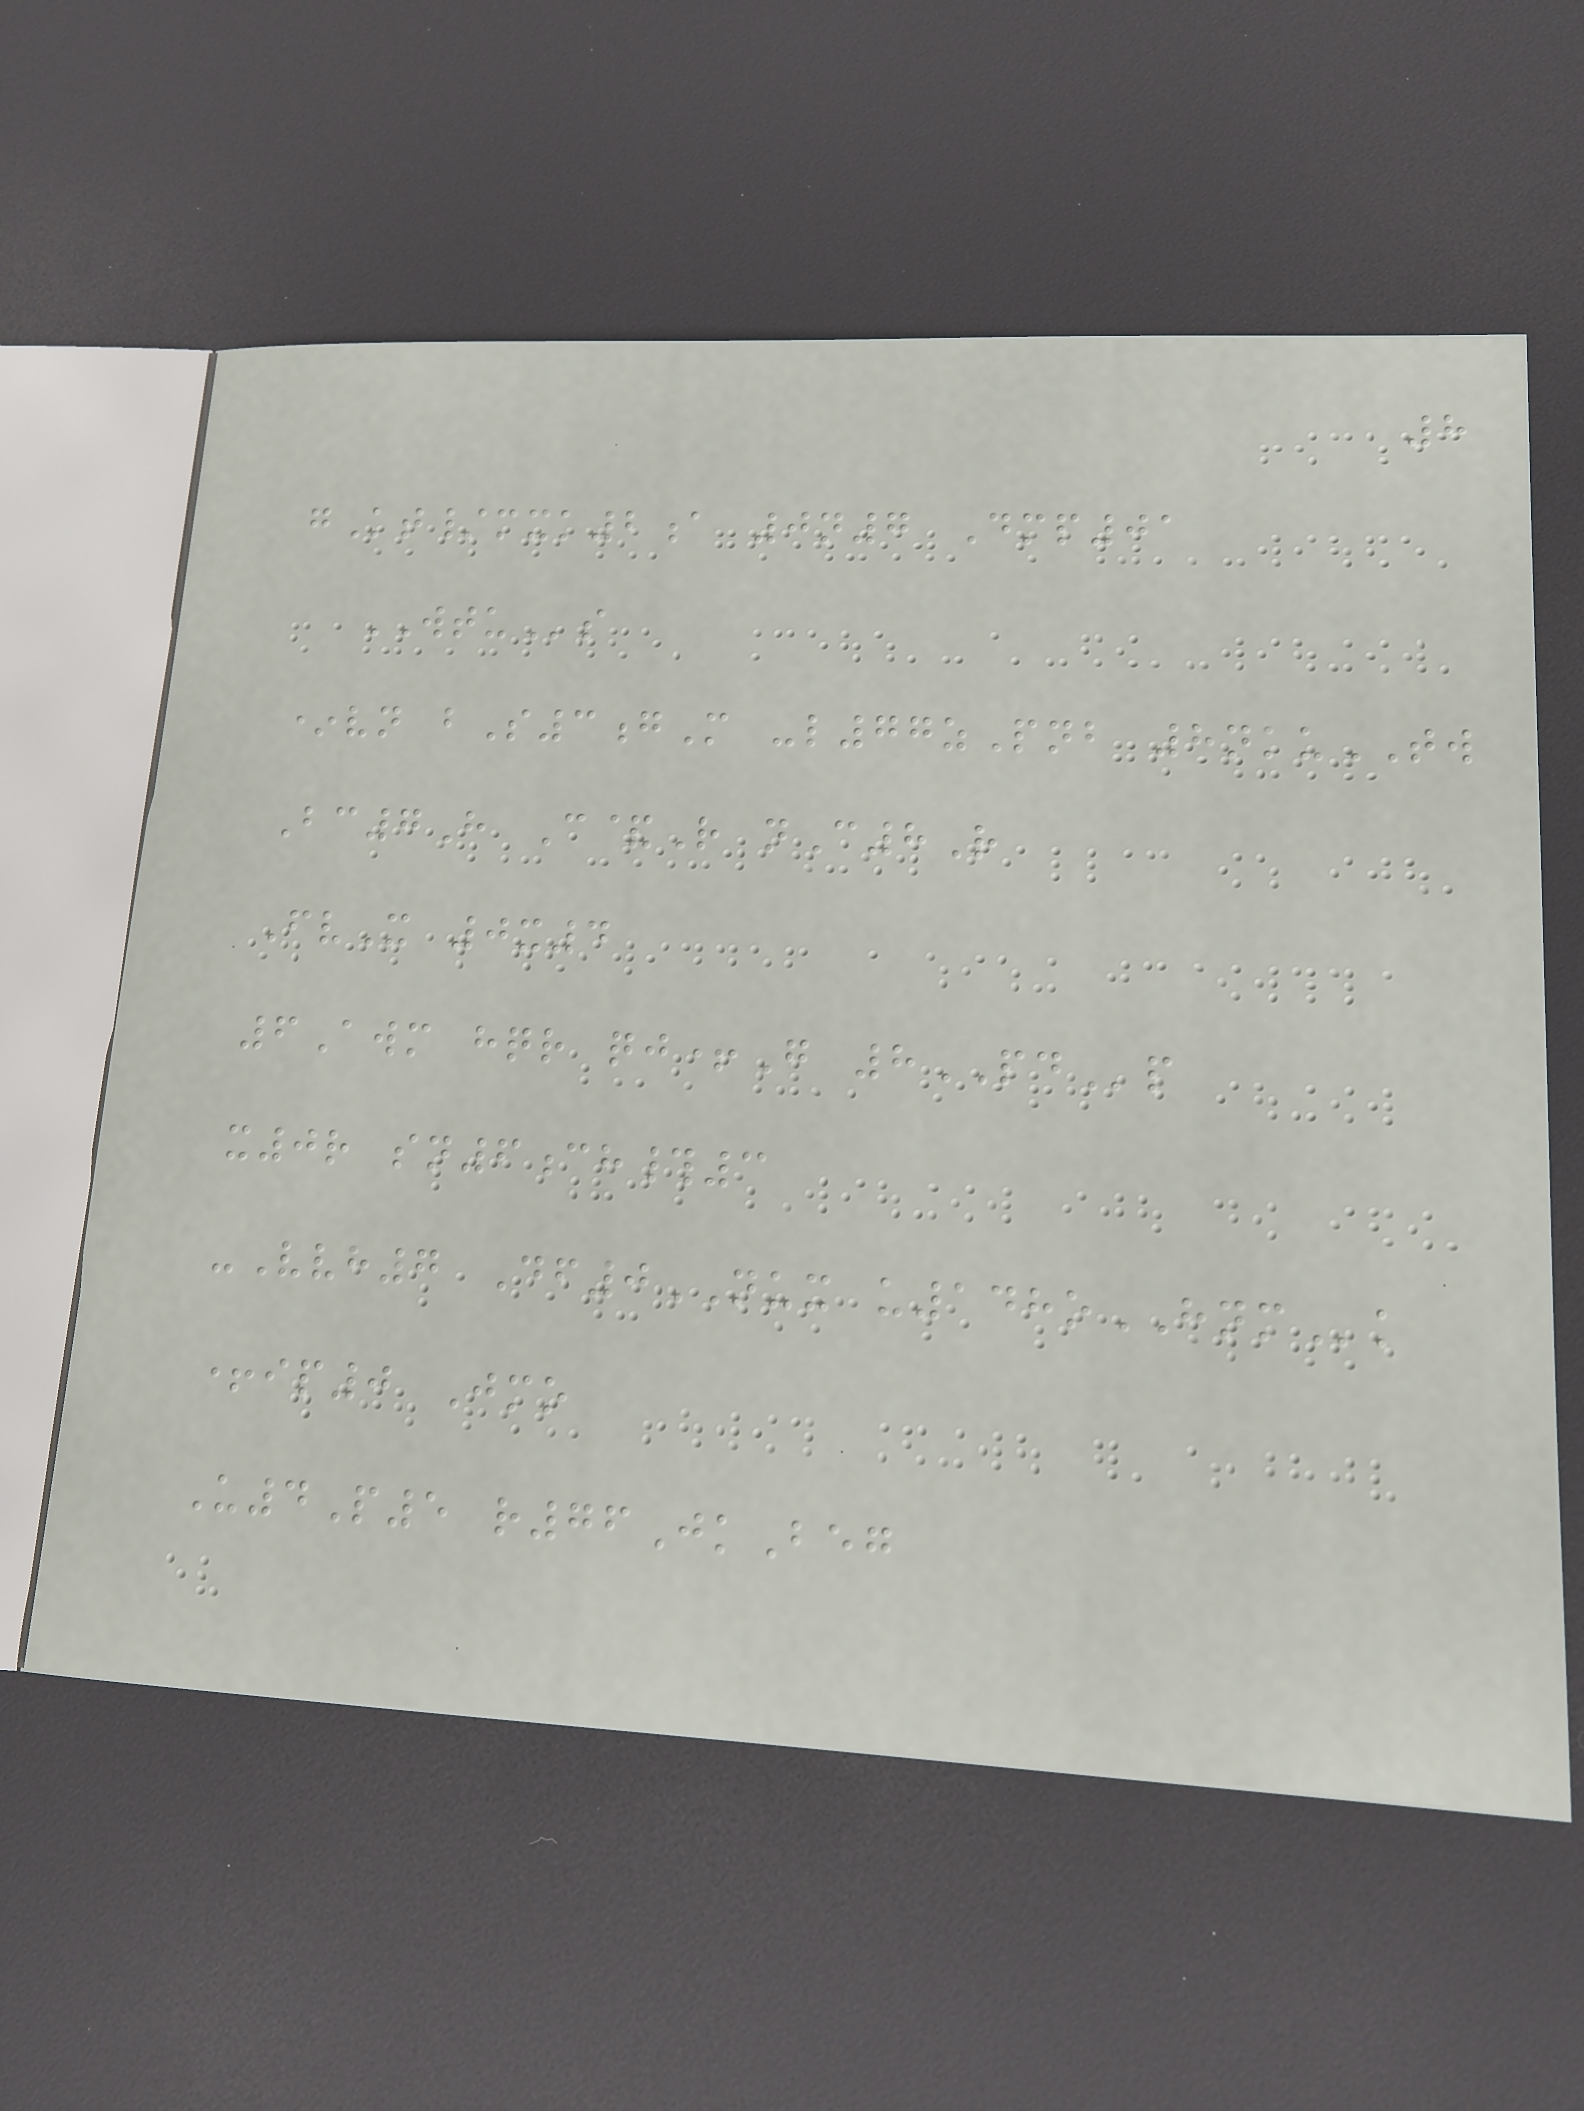8
gKt/mxk2a 0n7 Dmp01
WTUs
*vn bS3gM -l77zPnb 8nkuTW
Bc7H C&R nC8R
FvX 0x4
6Awm hqr qj+G 8PDp
x0r sn6ch#3
-Vvh7 Df0NUX u148oHNMk
+ip0 Jmo
U4P5 r76JkBeg
